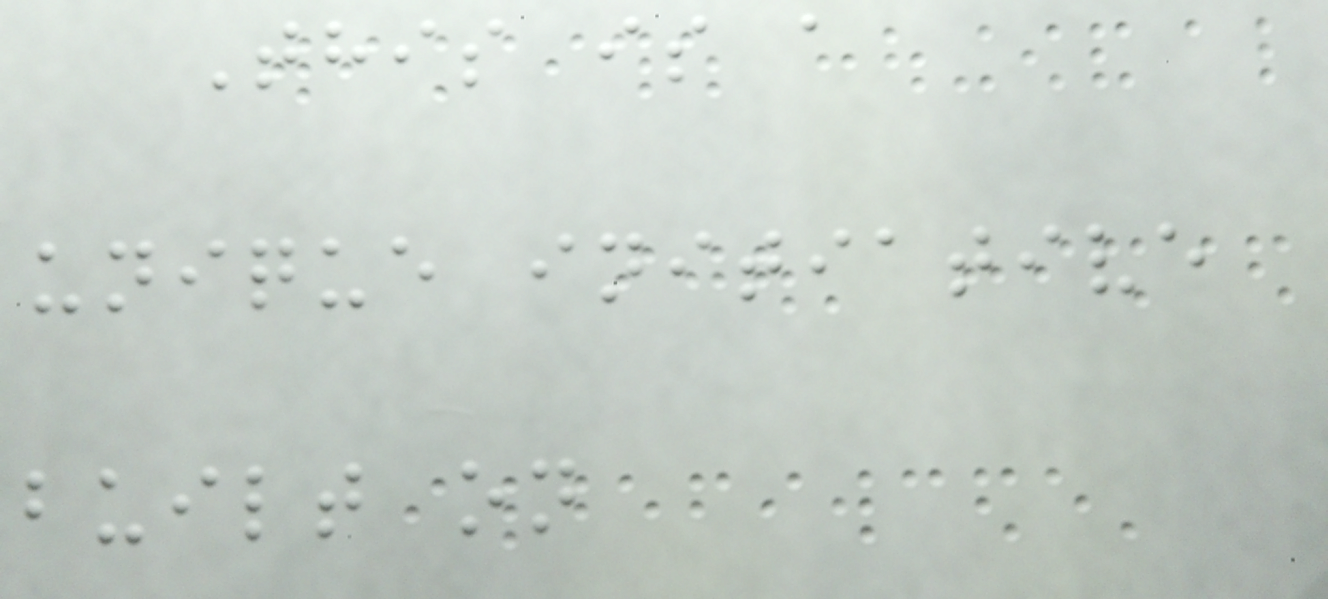This is a
unique initiative
built on
